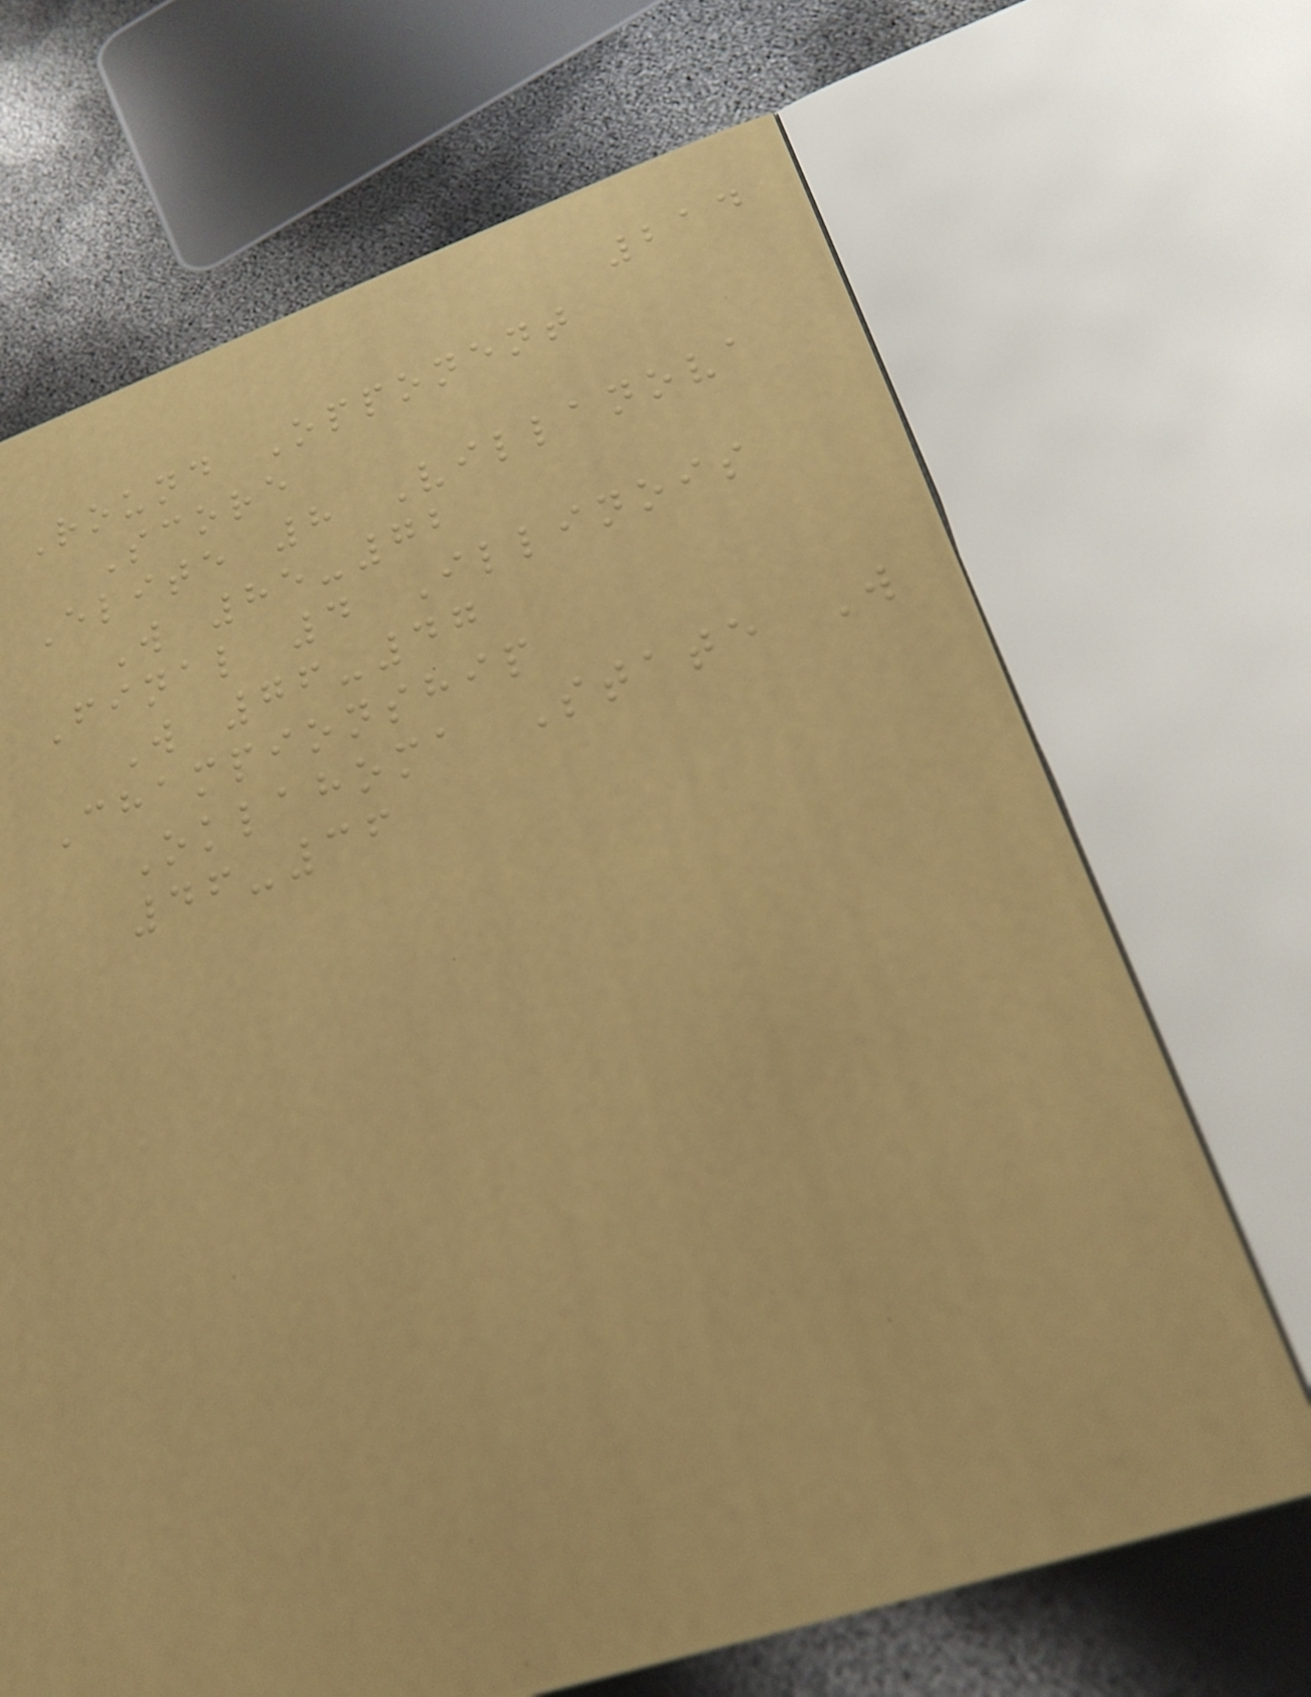214
Round Opponent
Score
Elite 8 Villanova
W 85-72
Final 4 Illinois
W 76-47
Championship
Oklahoma State W
46-36
